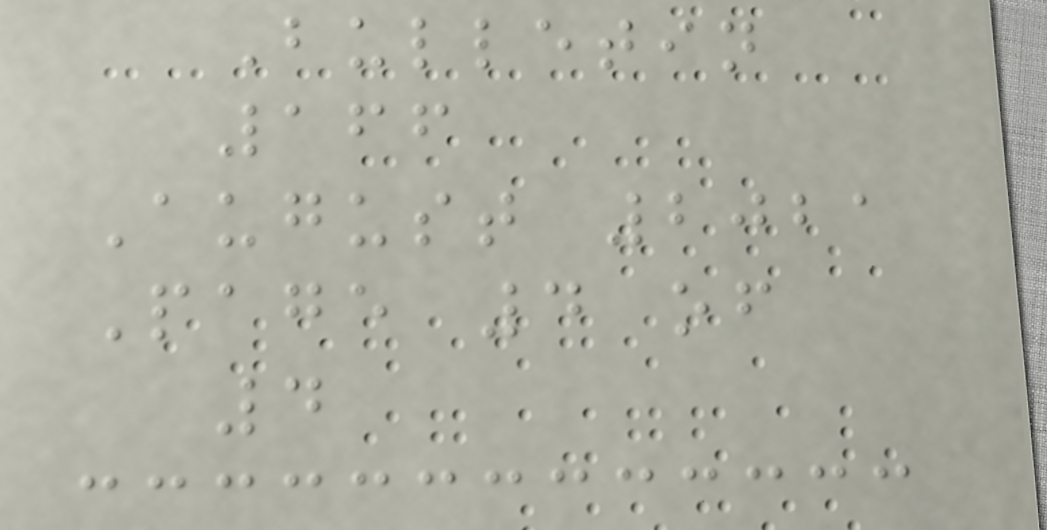Bulletin
166
August 2021
Page 4 of
4
